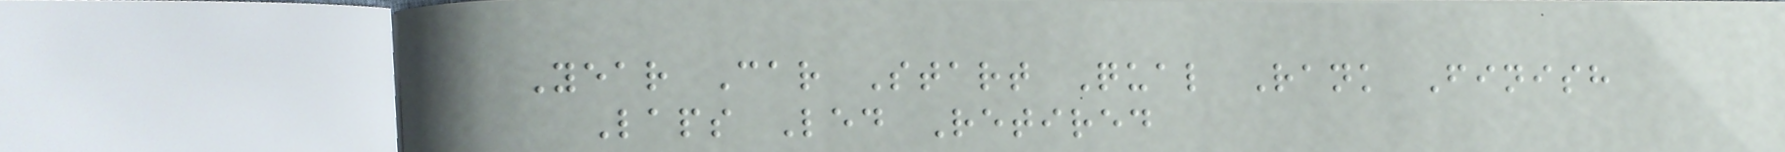Year Car Start Qual Rank Finish
Laps Led Retired
